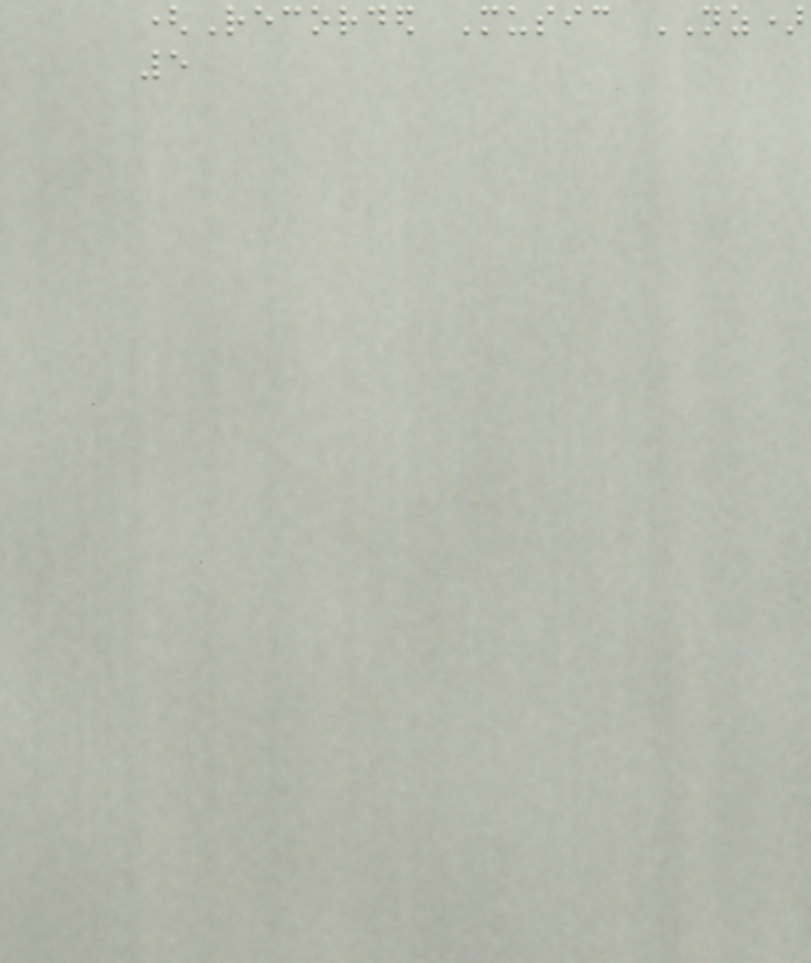(Recorded Music NZ)
5
